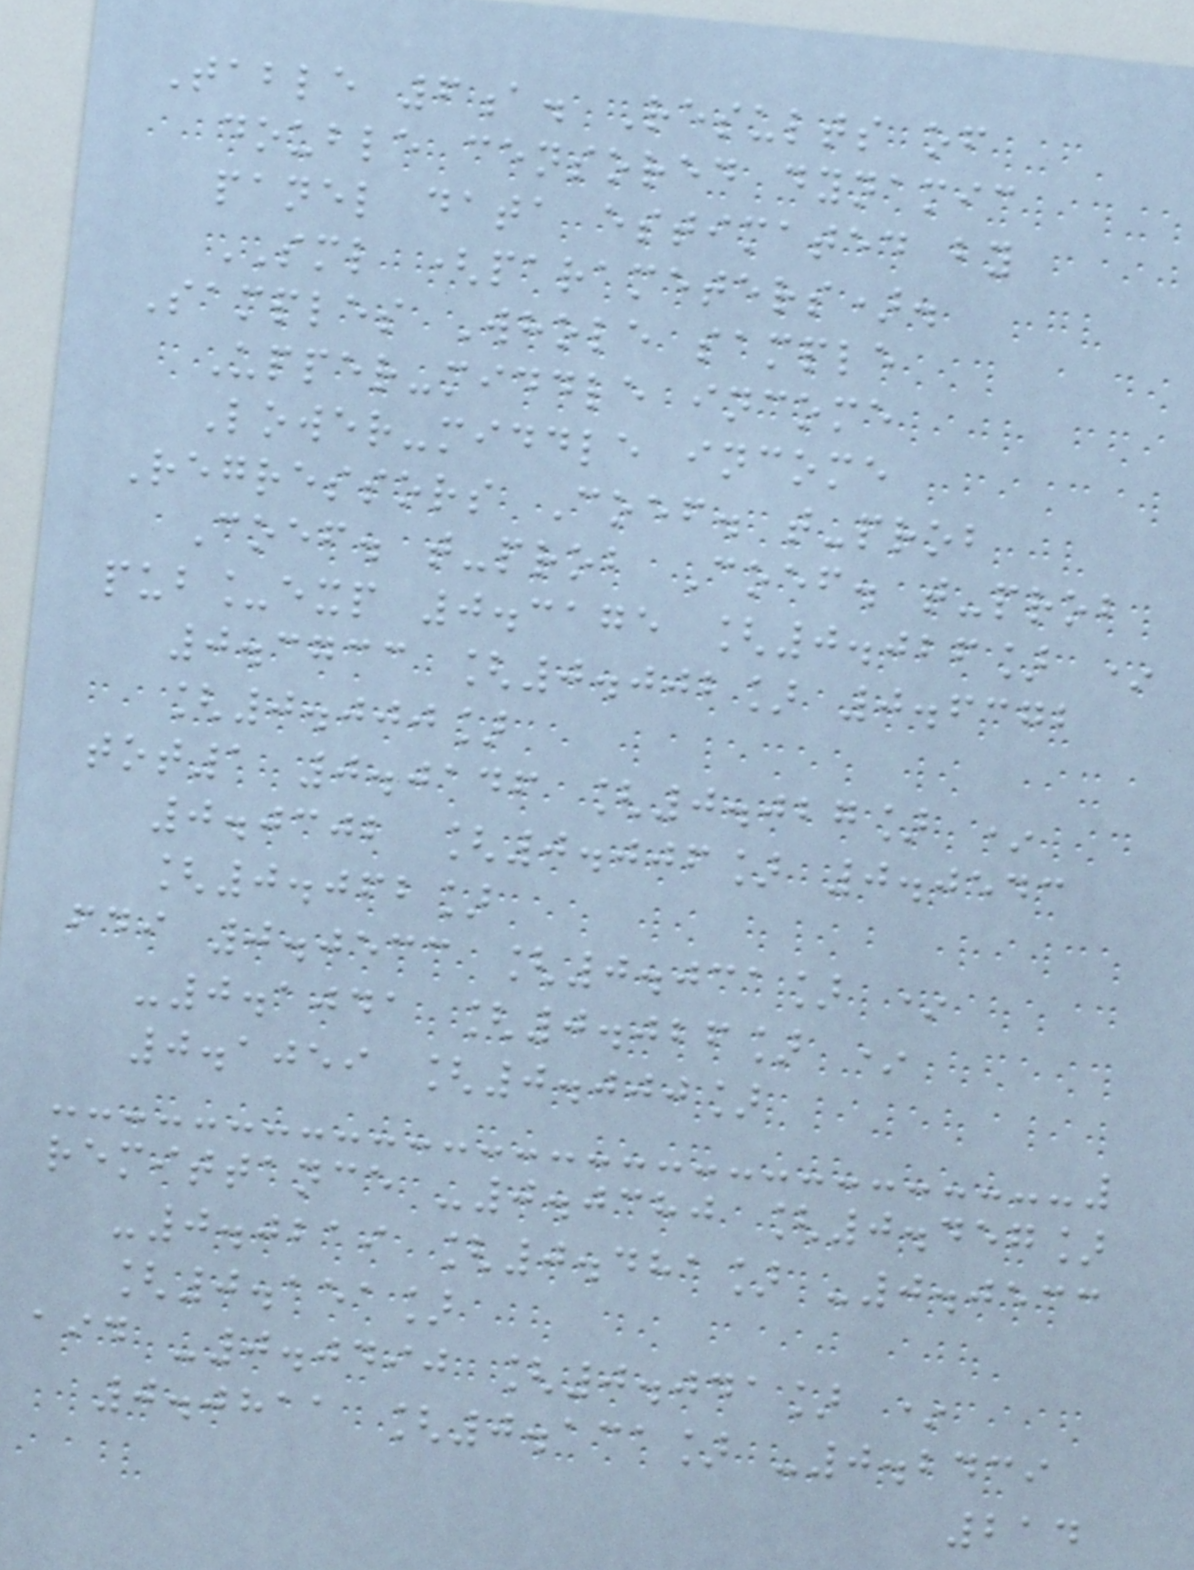Table 6a. Results of
double censored dynamic
panel data estimated by
SML (parameters).
Samples Whole sample
Upper-middle income
Lower-middle income
Regressors Coef. t-prob
Coef. t-prob Coef. t-prob
pub_exp 0.3175 [0.026] *
0.3733 [0.002] 0.6372
[0.000]
tot1 0.0146 [0.027] *
0.0302 [0.006] 0.0543
[0.062]
fdi 0.0533 [0.031] *
-0.1041 [0.026] *
0.1059 [0.000]
remittance -0.0380 [0.457]
-0.0219 [0.481] -0.0533
[0.151]
aid -0.0490 [0.041] *
0.0811 [0.131] -0.2439
214
